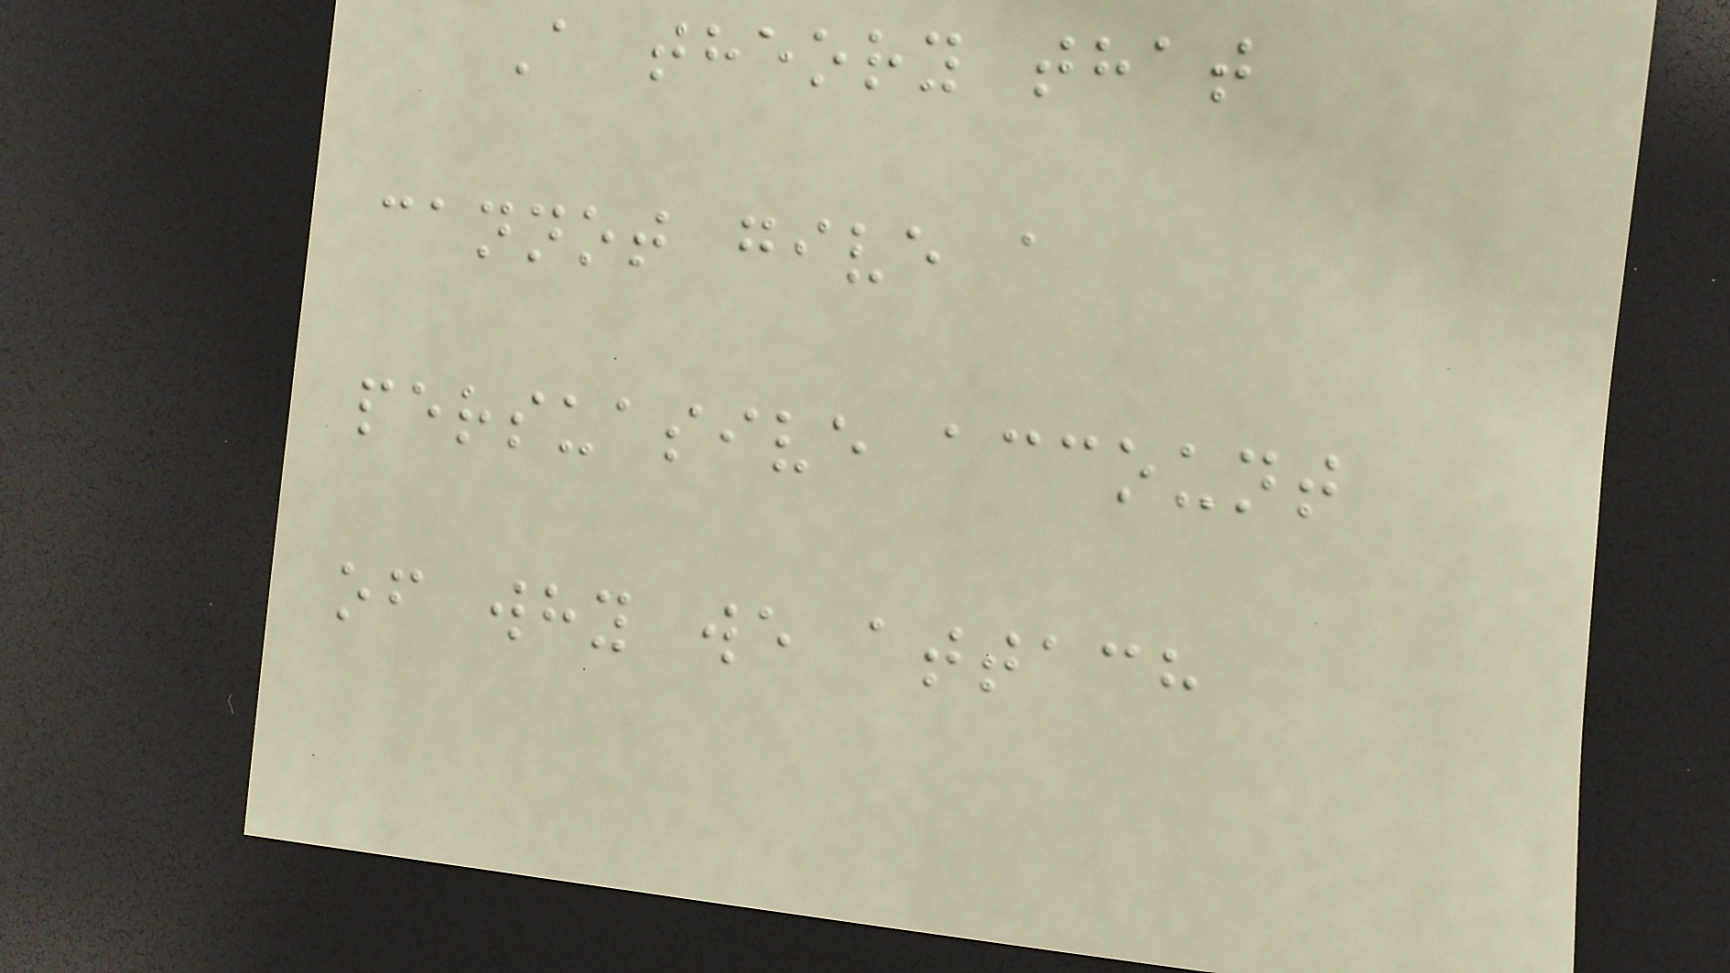A theory that
cannot give a
persuasive account
of why we attach
